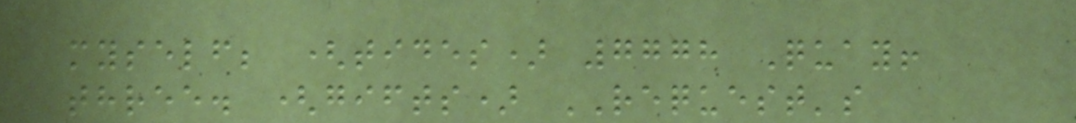myself; (tides) 7778 Quay!
three. (gifts) REQUEST's
